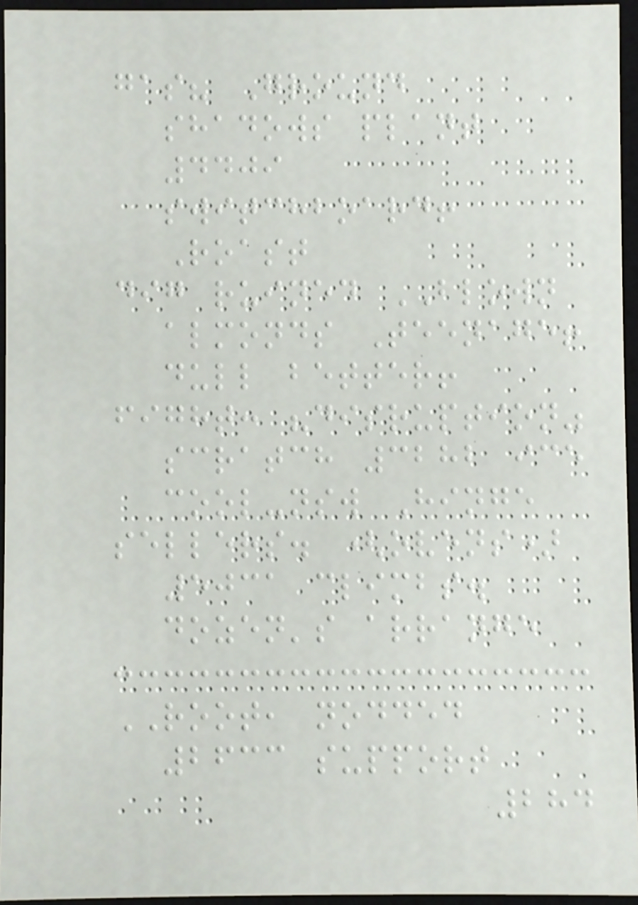gas? Ground
shadows plant
4409
switchboard!
Roast
dig ruined BLOWN
almonds Teenage!
dull better!
fight: "disruption"
scratch 3282 ice
cool-nsw Hinge
sellers. (ovens)
5031 climbs.
dozen's arrange
ROOT, nodded
2633 support
284
